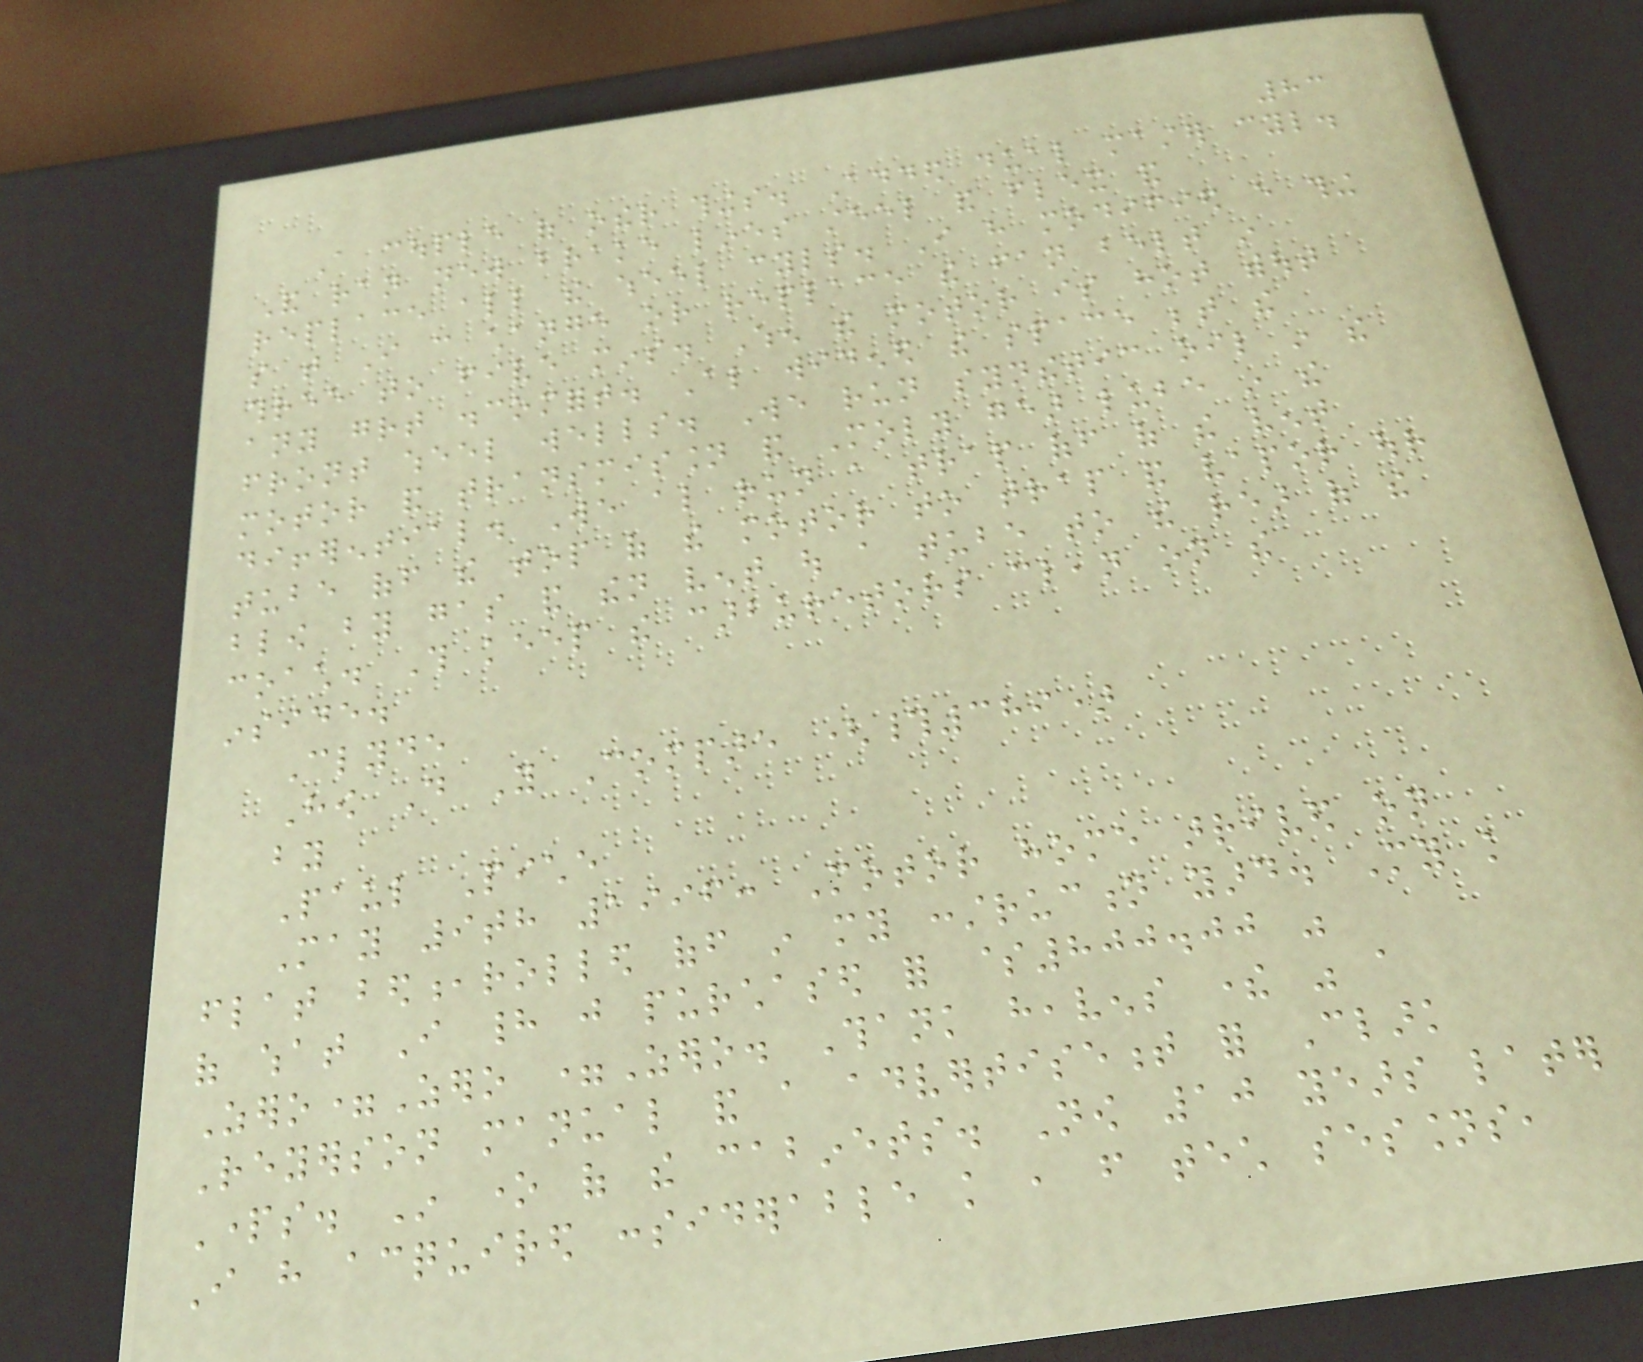83
A couple of other things. Added dual master cyl.
And ran new brake lines steel and flex and
replace all the wheel cyls. I have modified every thing
so that I can change or replace the fan belt in
three to five mins. When the motor is hot without
any great discomfort. Also widened the space between the
front wheel wells. We run synthetic oil in the
motor and transmission and Moly gear lube in the
differential. We also run a trap off of the vent
tube off the top of the motor to trap and vapor our
blow by gas and then vent out a tube to the rear of the
coach. This keep the carburetors clean on the
inside.
Clyde
How Do You Compare (#389)
by
Paul Piche
May 9th 1996: Motor home arrived on
flat bed,rolled off in my construction yard. My knowledge
of what I had just purchased for $800.00 was
Zero=Zero =Zero. Thank heavens there was a
Reyerson manual and a advertisement for Clark
Parts. In one of the cabinets. Now 10 years later
I have acquired considerable knowledge , from tech sessions,
